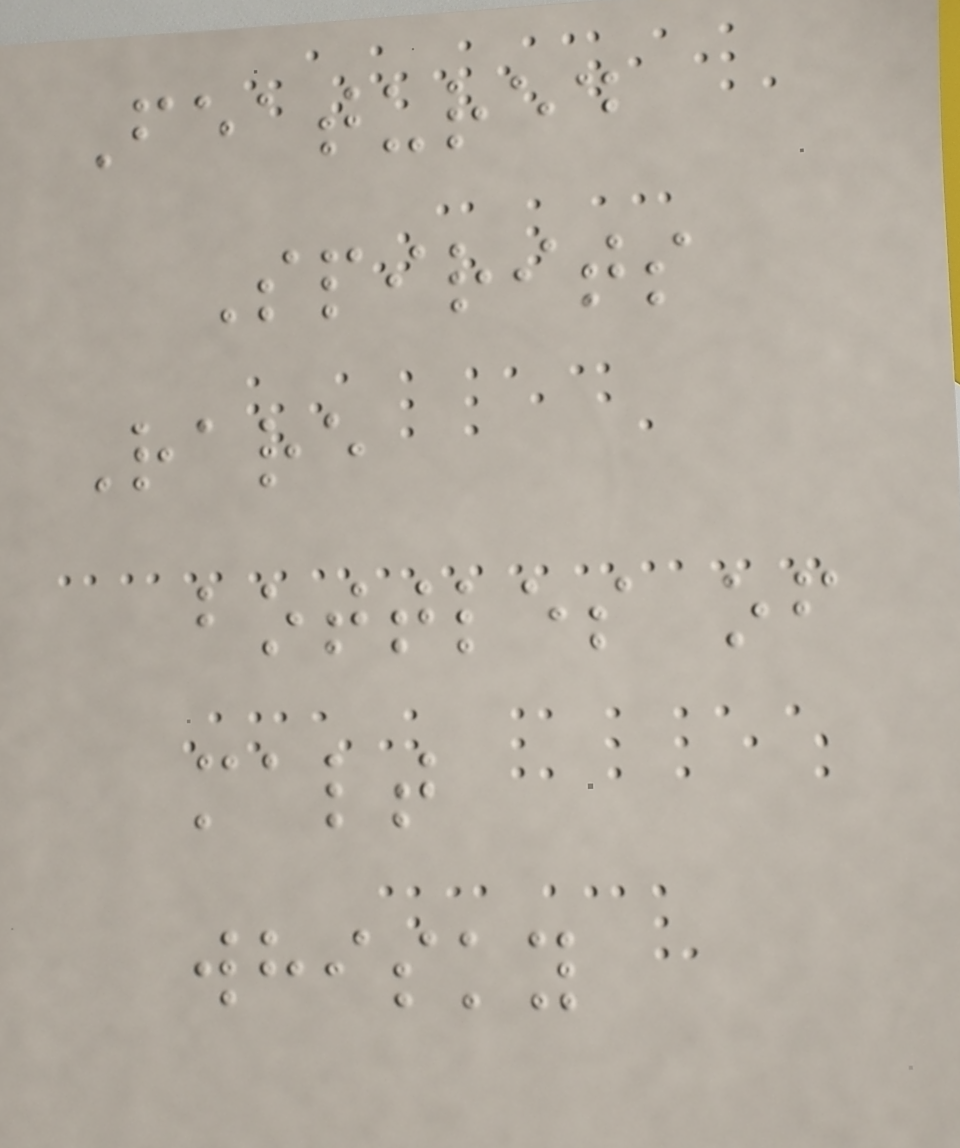Featured
Spirits
Rare
bottles of
malt
whisky
